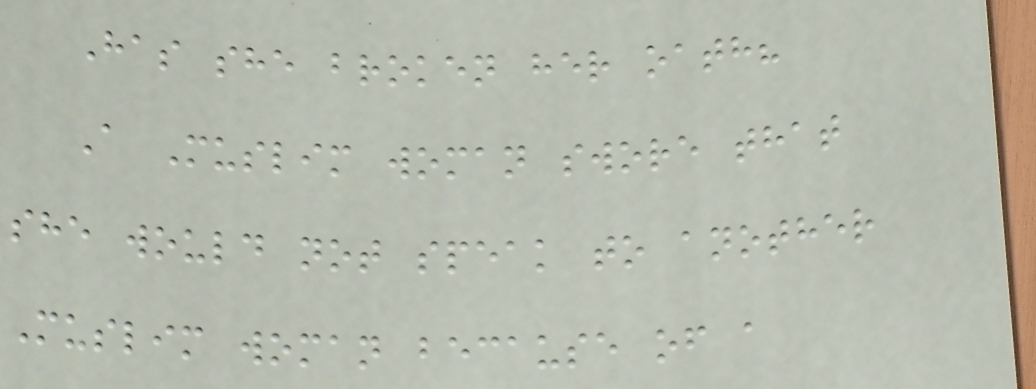Has she broken her oath?
A Muslim woman swore that
she would not speak to another
Muslim woman because of a
